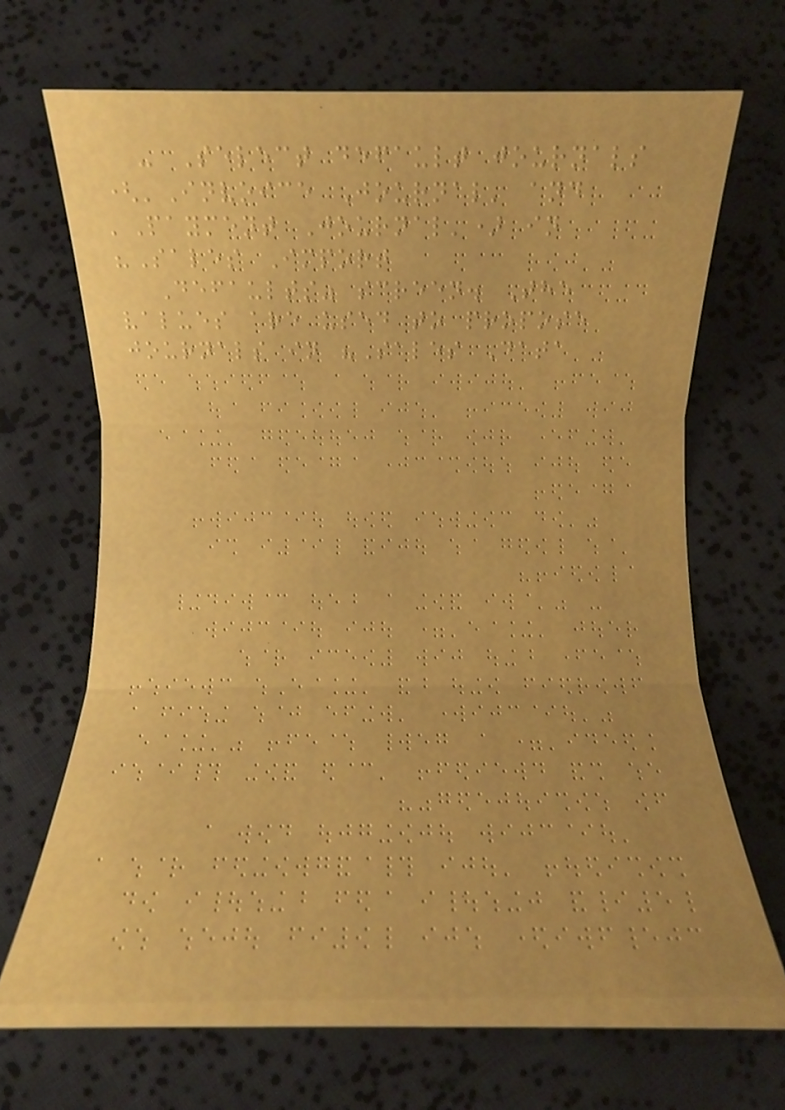- Select default journals
('Invoice Journal' and
'Payment Journal') in
"Sales Import
Defaults" screen. The
values are used to propose
journals in "Sales Data
